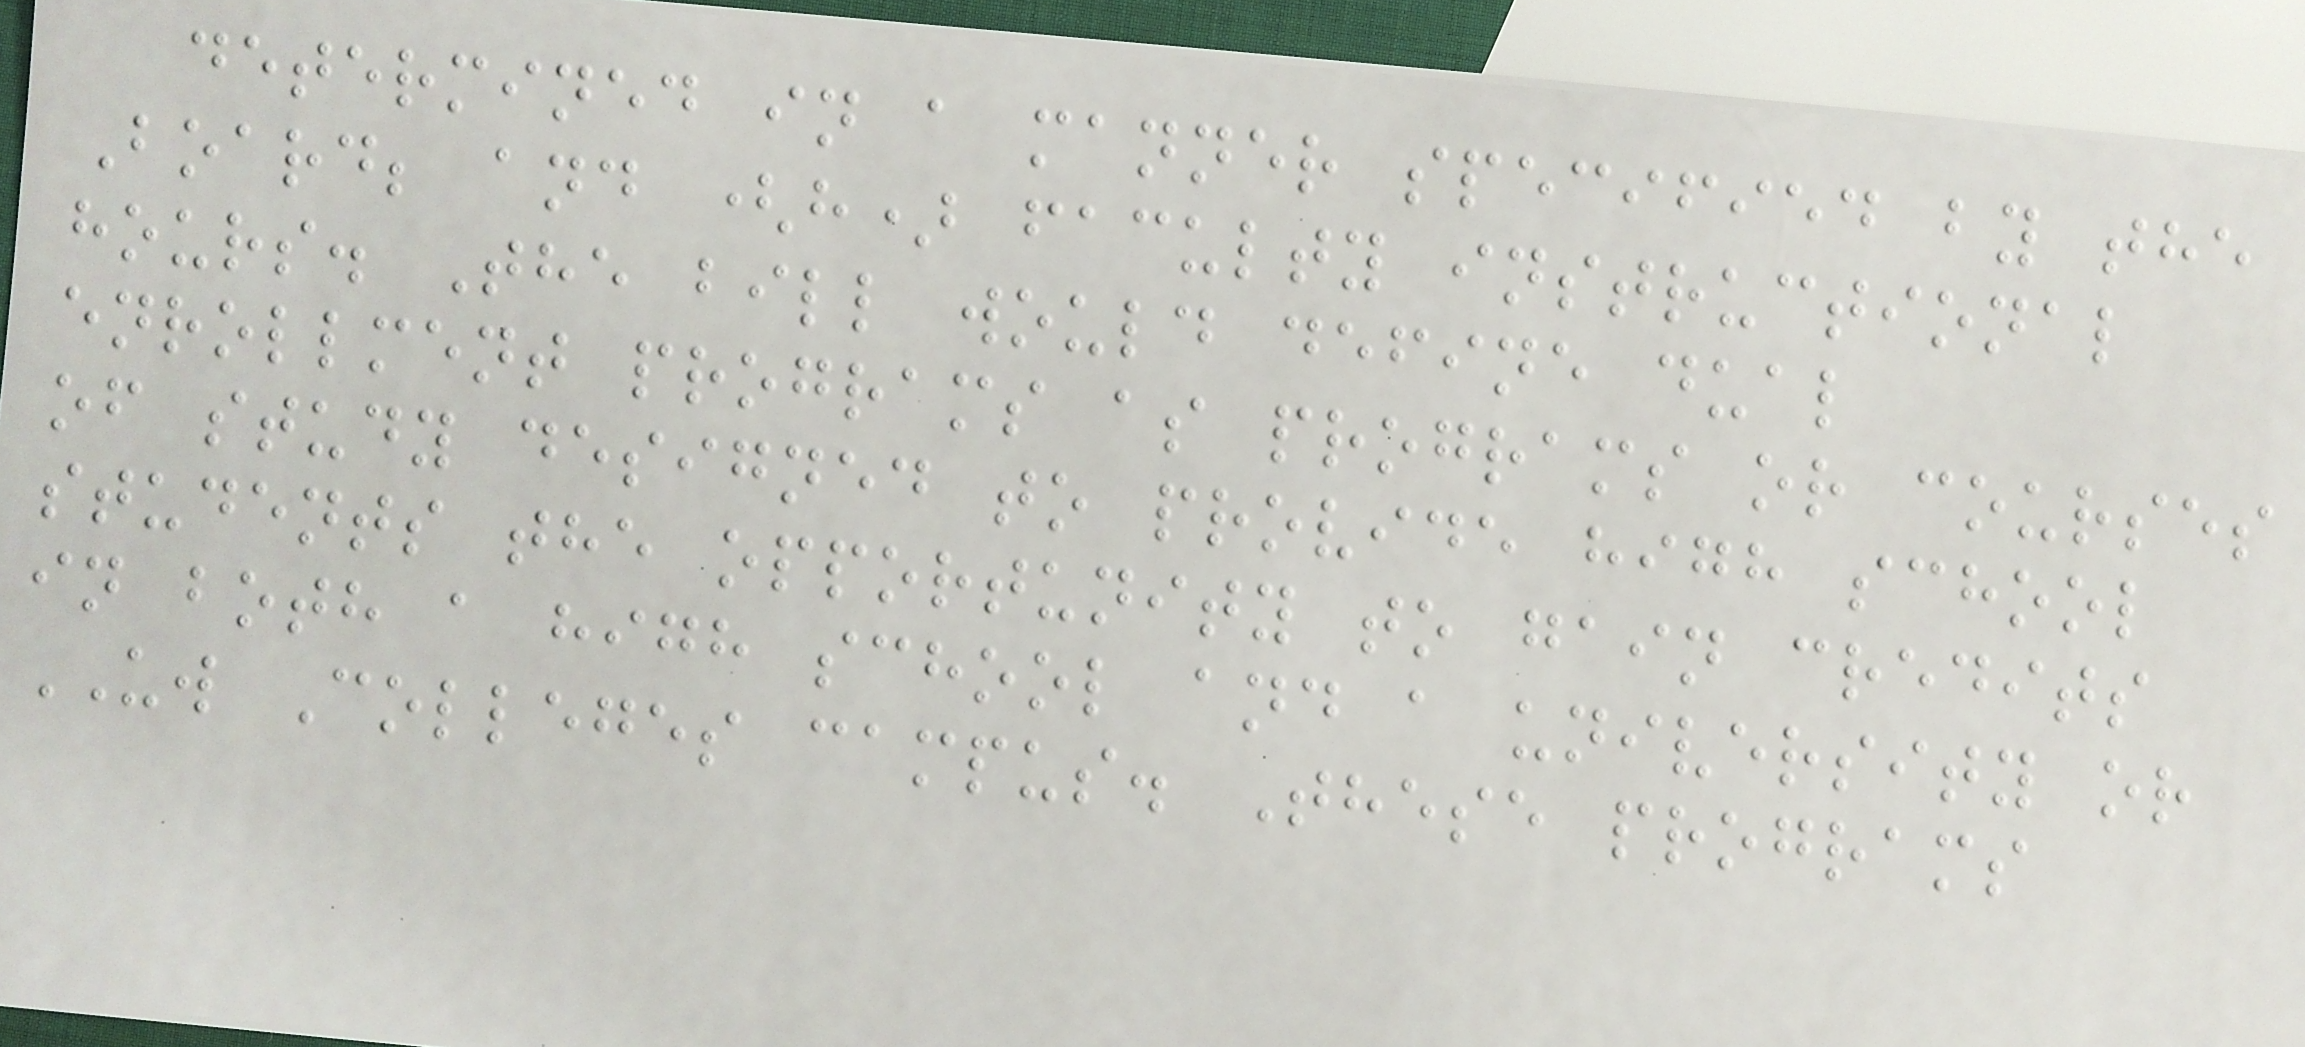determined in a manner specified by the
Board; and (h) faculty instructional
hours. The bill would define dual
enrollment programs as programs or courses
of study designed to provide high school
students the opportunity to gain credits
in both a high school and a university or
UW Colleges campus. These programs
